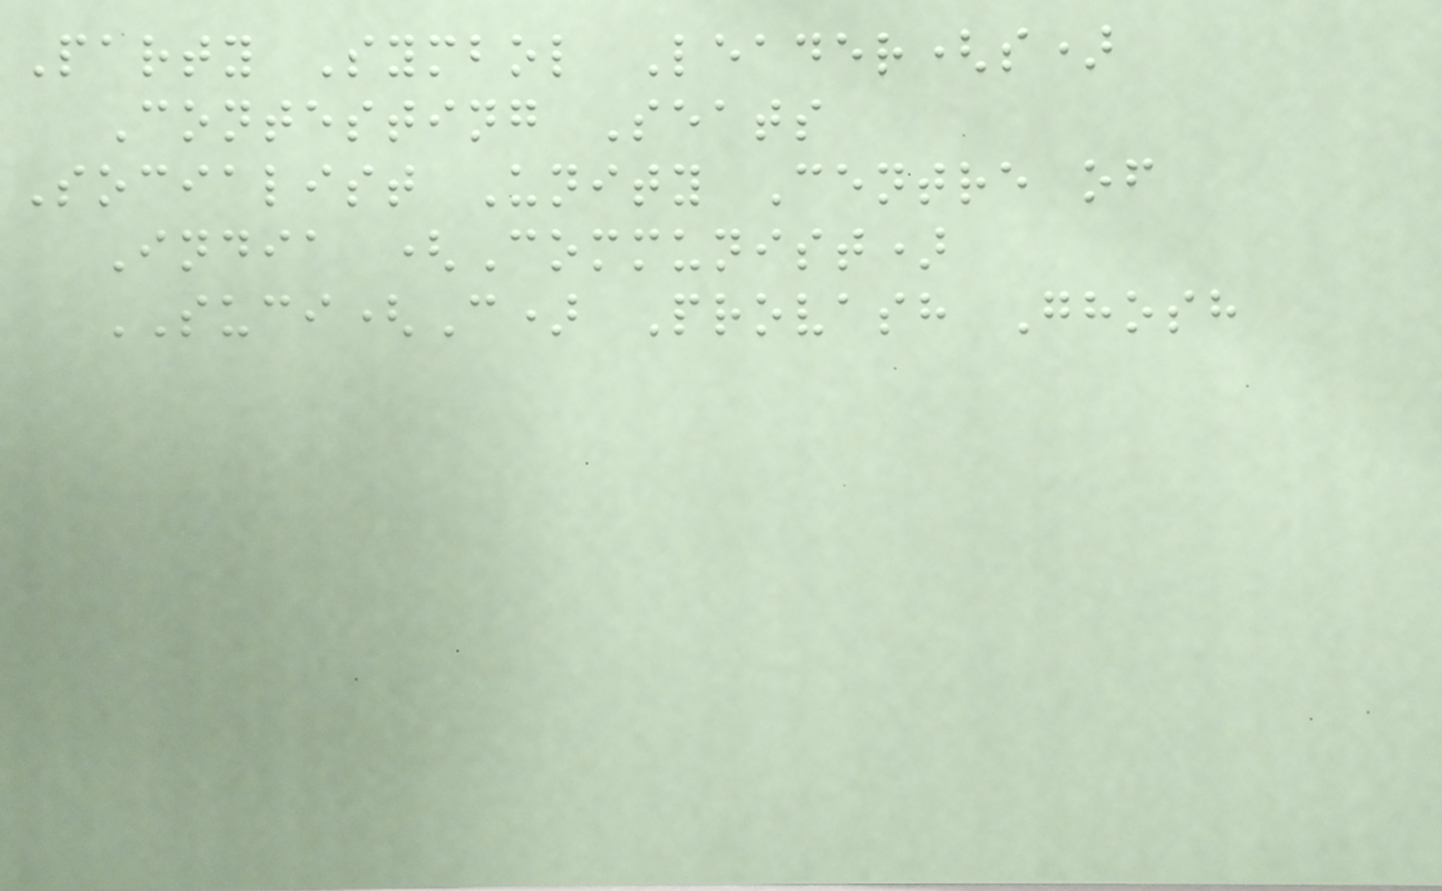Party Symbol Leader(s)
Contesting Seats
Socialist Unity Centre of
India (Communist)
SUCI(C) Provash Ghosh
